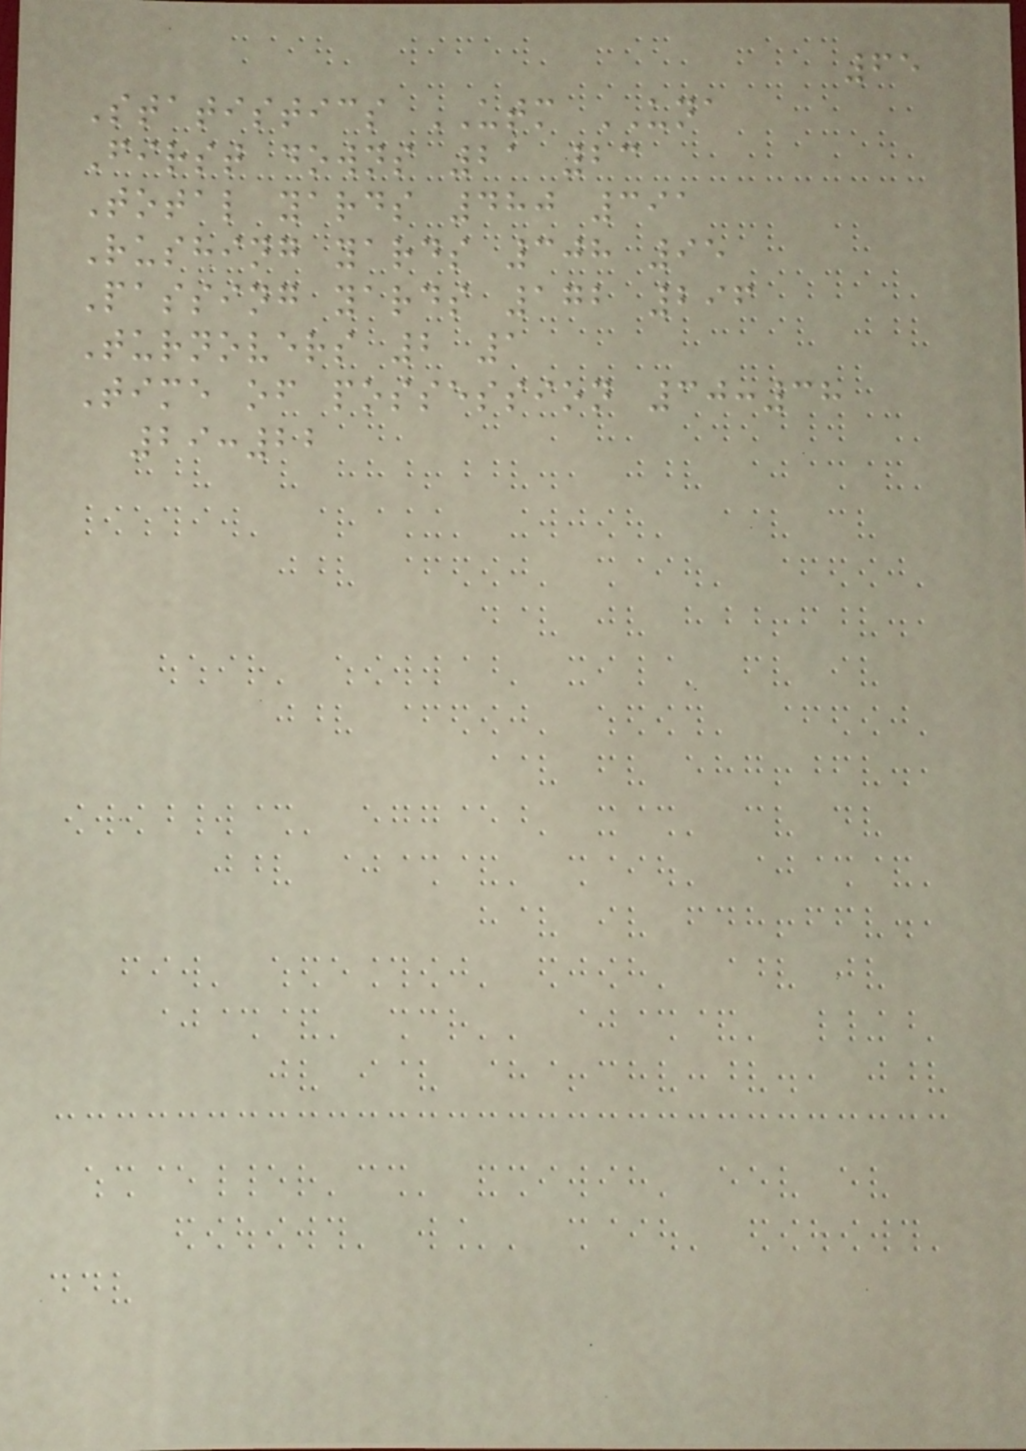65
Statistics UTM UNA
First downs 21 23
Total yards 480 391
Rushing yards 308 95
Passing yards 172 296
Turnovers 2 1
Time of possession 30:38
29:22
